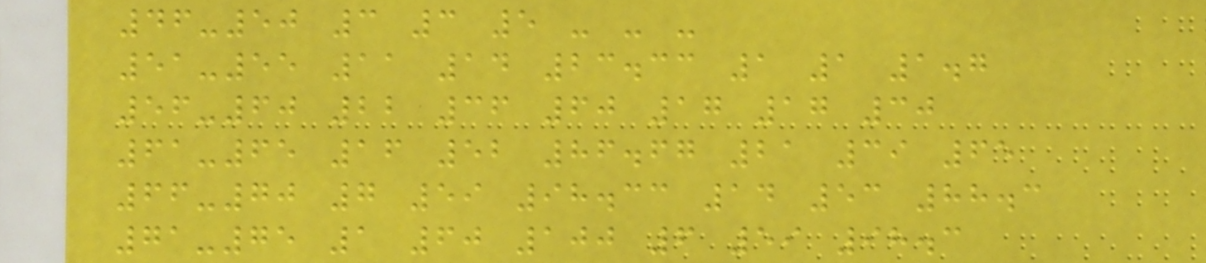46-50 3 3 5 - - -
51-55 11 14 23.33 1 1 1.7
56-60 22 36 60 17 17 30
61-65 16 52 86.67 21 39 65
66-70 7 59 98.33 14 53 88.3
71-75 1 60 100 6 59 98.3
